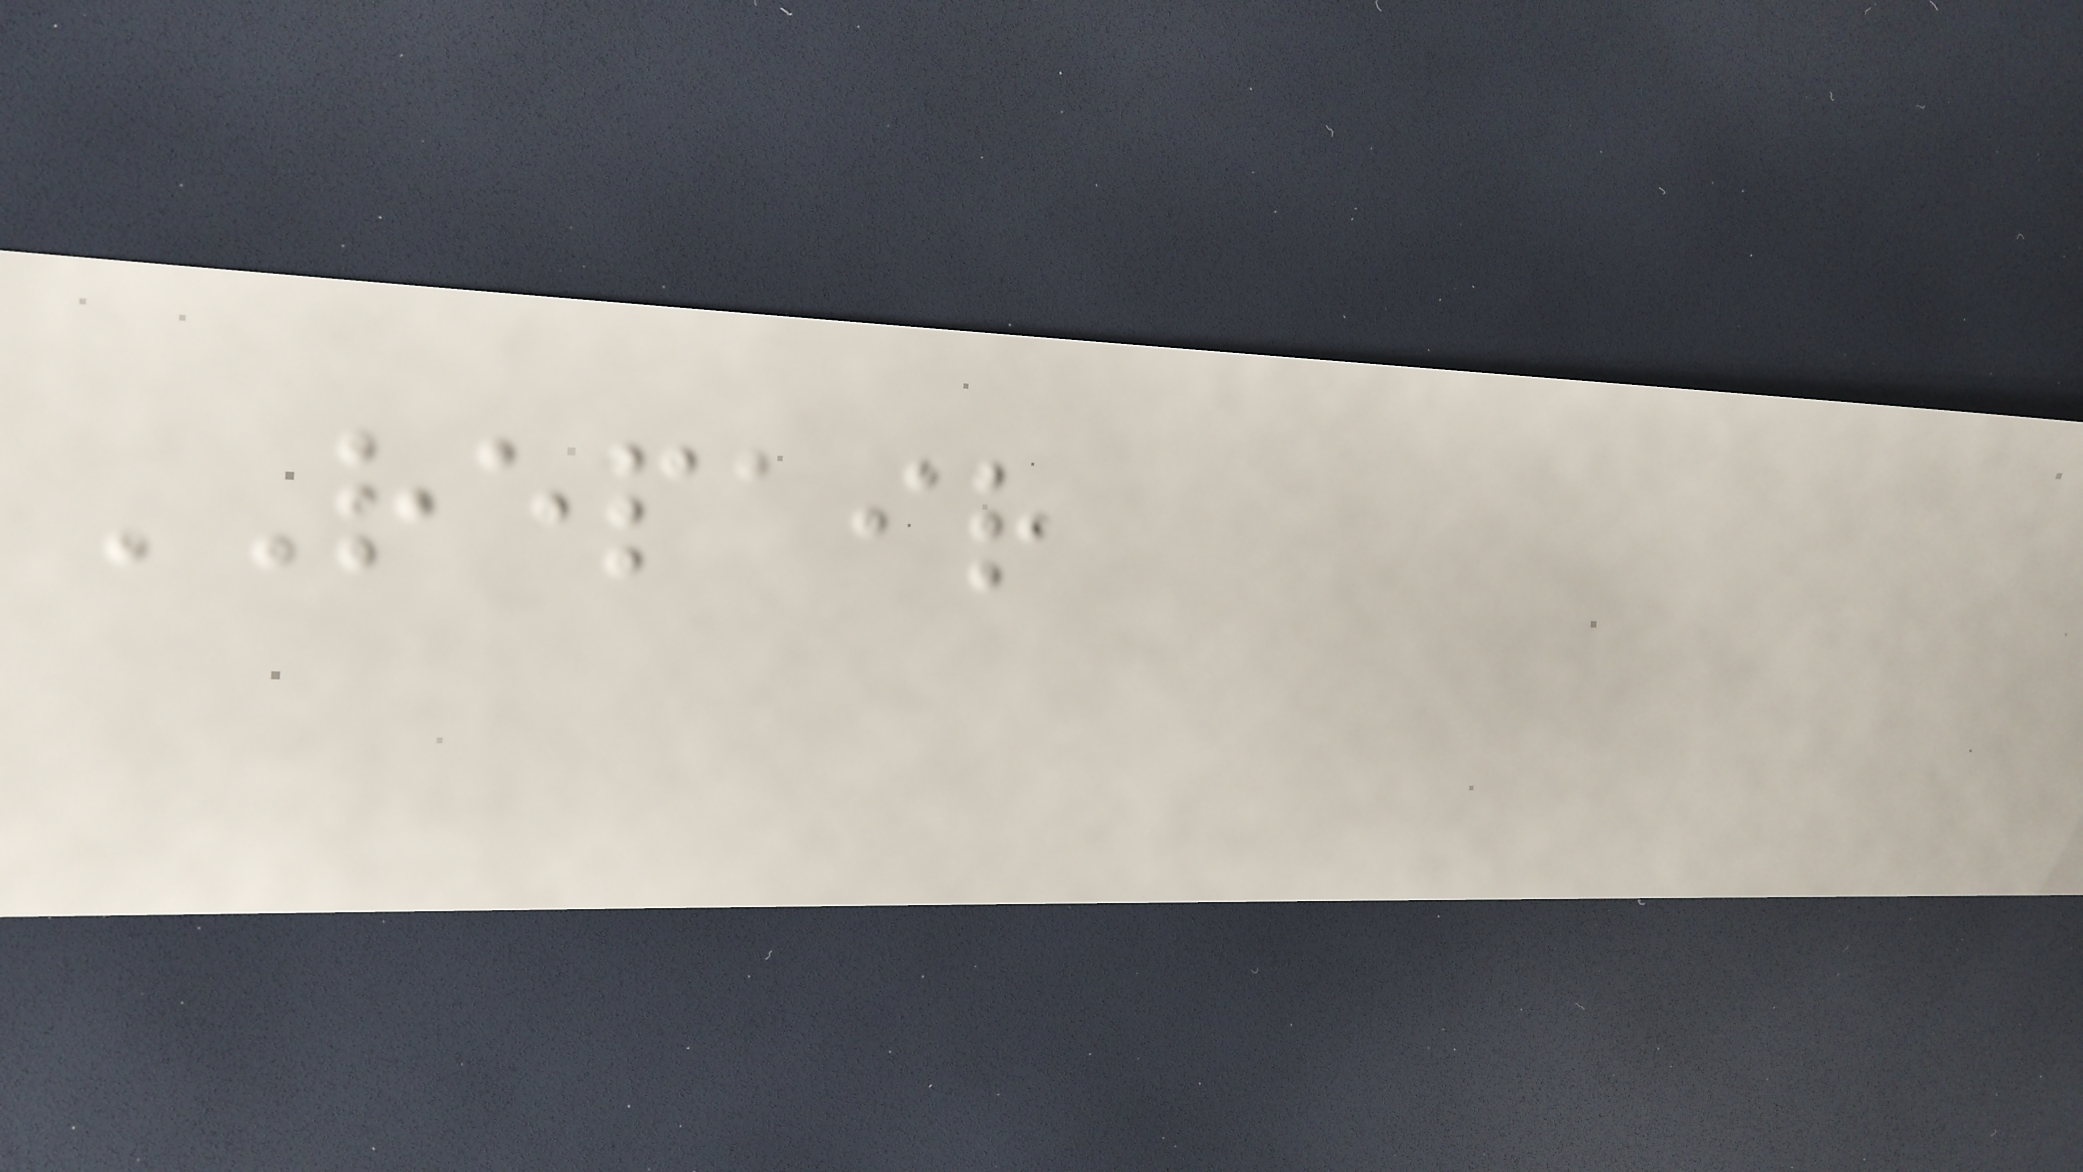REPAIR
